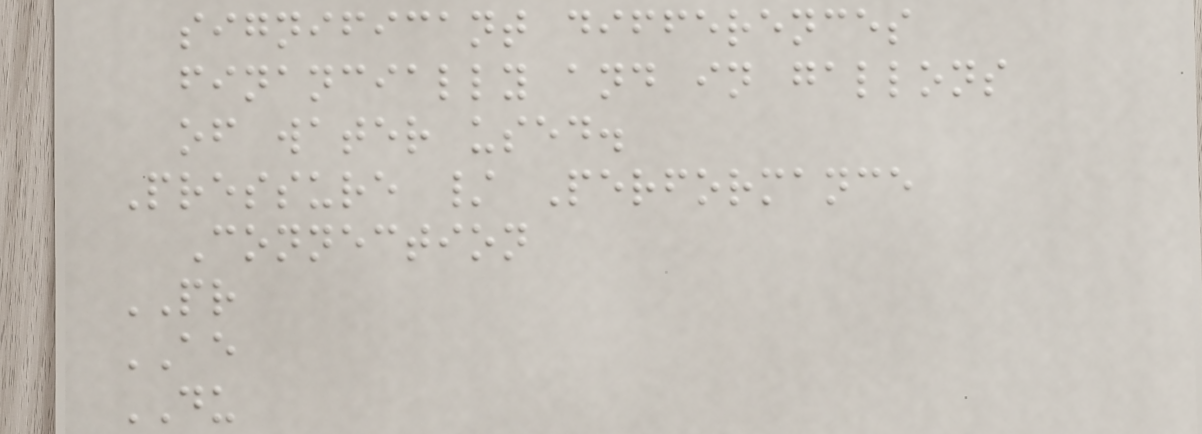significant differences
financially and in gallons
of water used.
Pressure / Performance
Connection
PR
AE
DU
